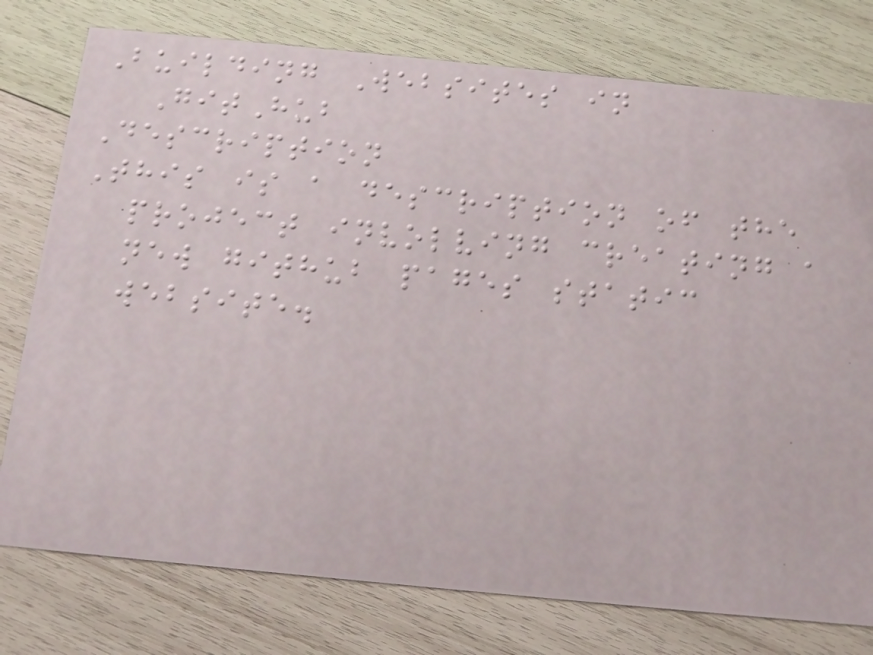Building Websites in
GitHub
Description
This is a description of the
project involving creating a
new github pages static
website.
